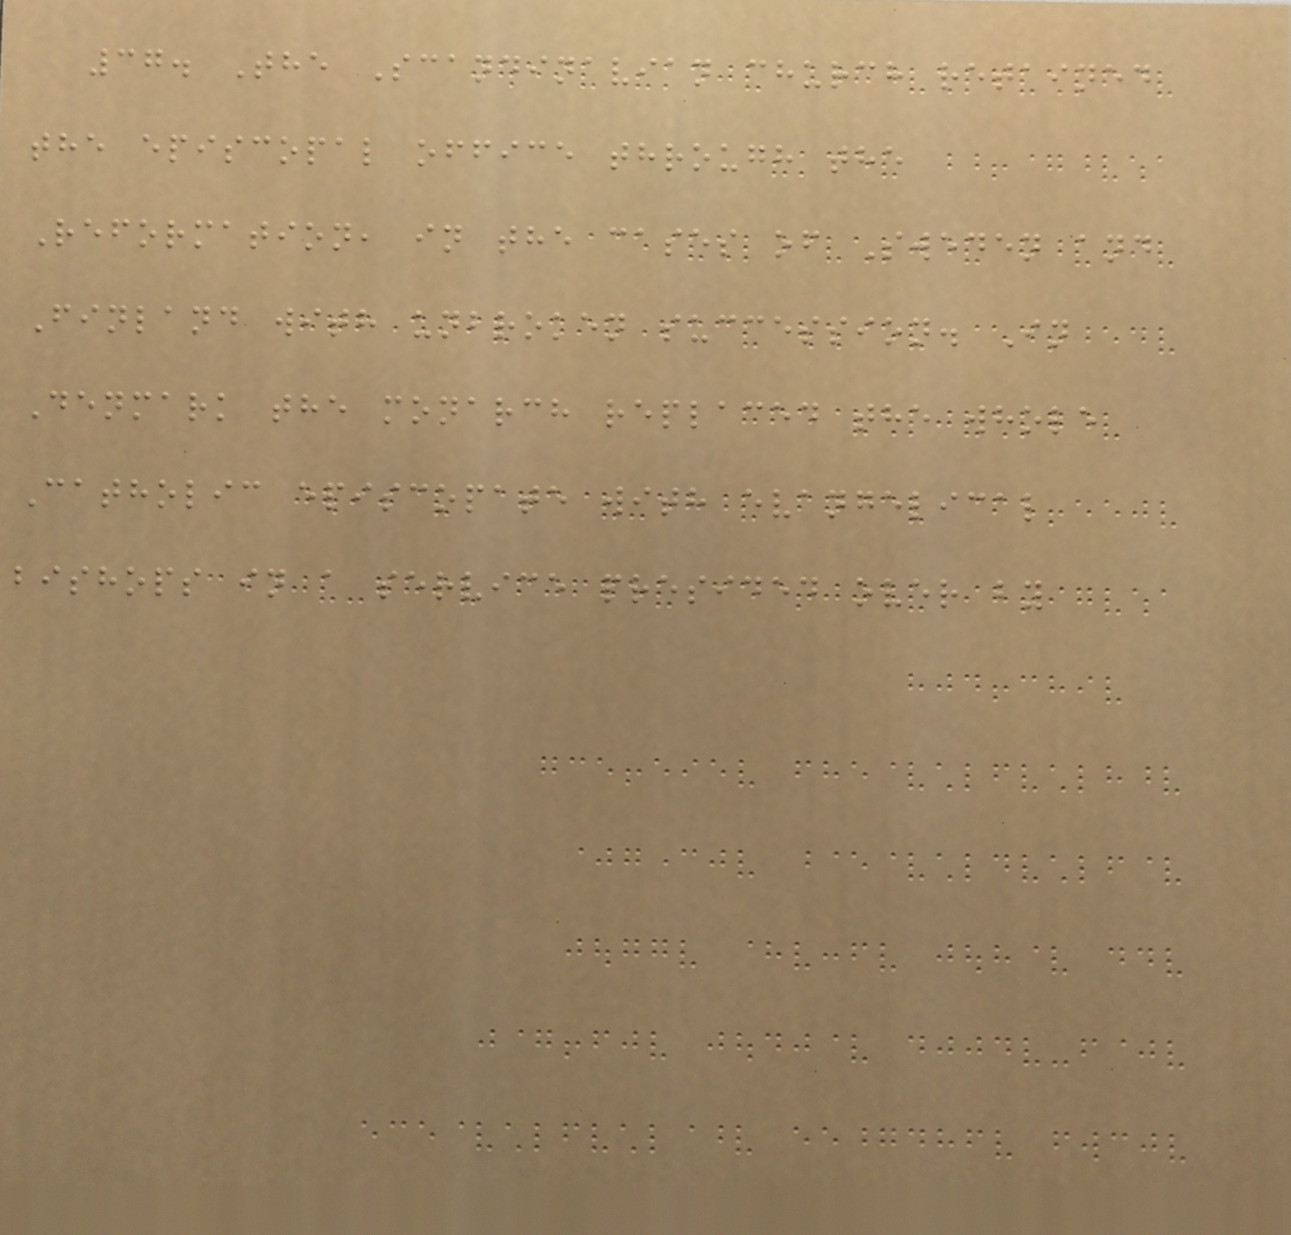37. The Scandinavian church retained
the episcopal office through the
Reformation, in the cases of Sweden and
Finland with unbroken succession. In
Denmark the monarch replaced the whole
Catholic episcopate with evangelical
bishops in a service presided over by
